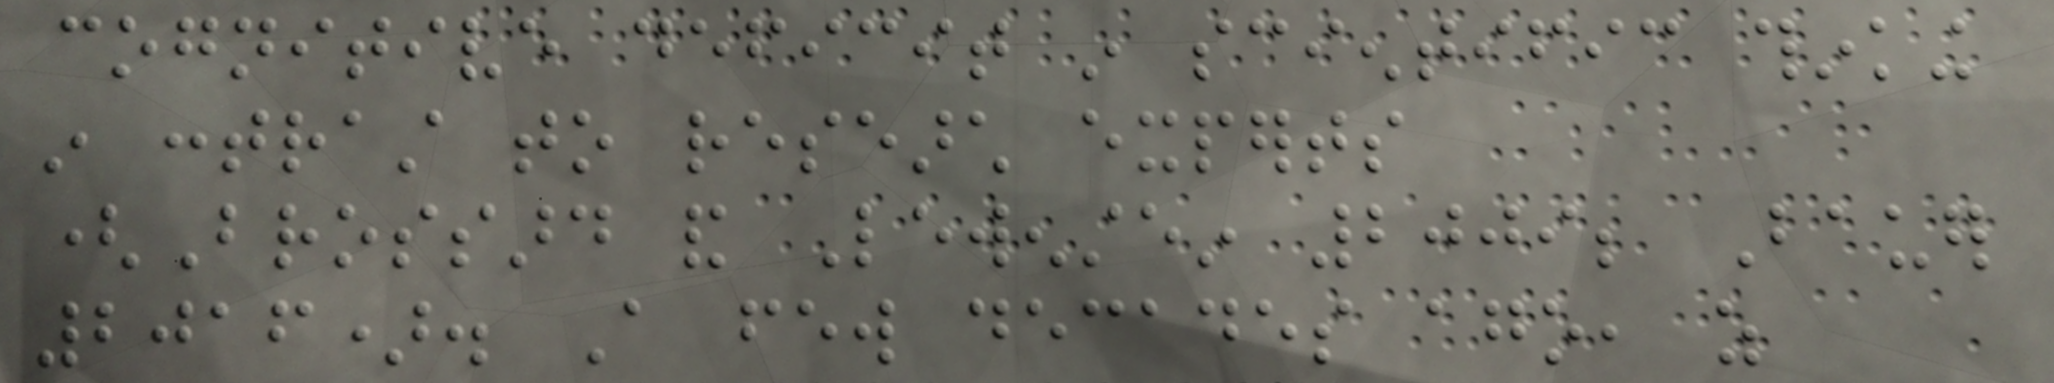cognitive deficit in scientific thinking
in contrast to research experts
(Brossard and Lewenstein 2009; Bauer
2016). A few decades ago, as
